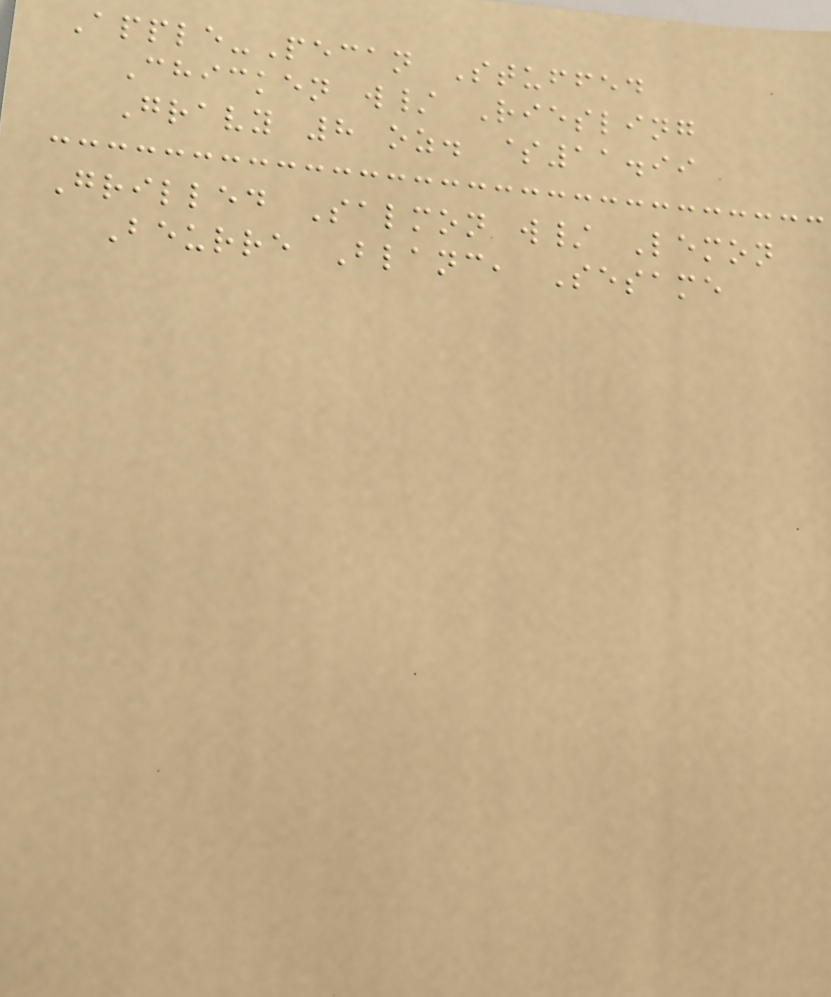Apple-Pecan Stuffed
Chicken w/ Riesling
Gravy 8 oz. $11.99
Grilled Salmon w/ Lemon
Beurre Blanc, Sesame
